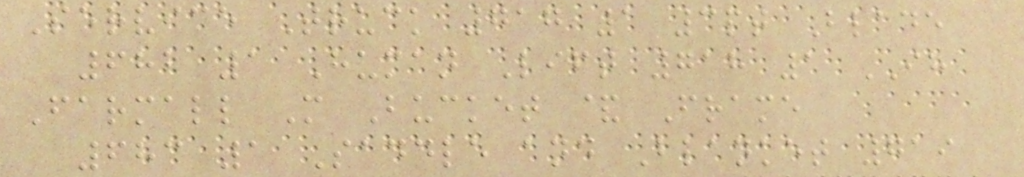Service Truck 717 1 3pt Blade
682 1 Human Lift 718 1 IH
Farmall M Bucket & Frame
683 1 Saddle and Blanket 719
